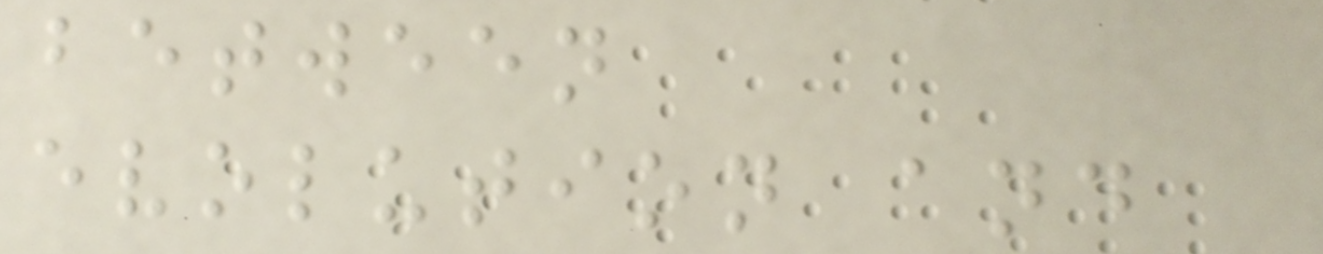between
evolution and
